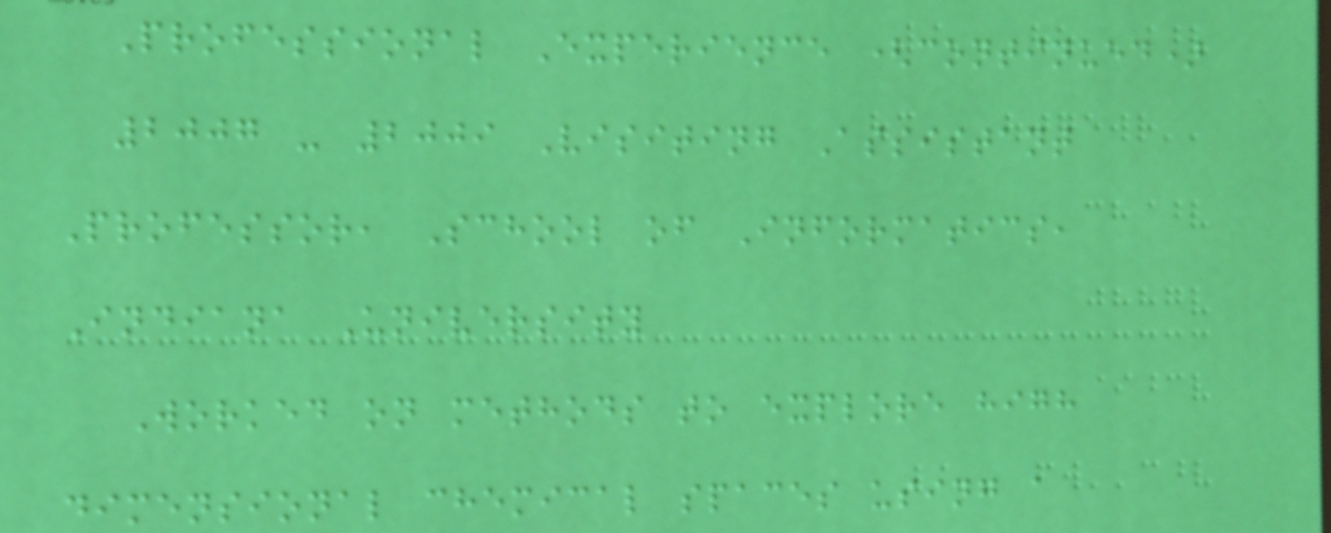Professional Experience (continued)
2007 - 2009 Visiting Assistant
Professor, School of Informatics,
Indiana University
Worked on methods to explore high
dimensional chemical spaces using a
